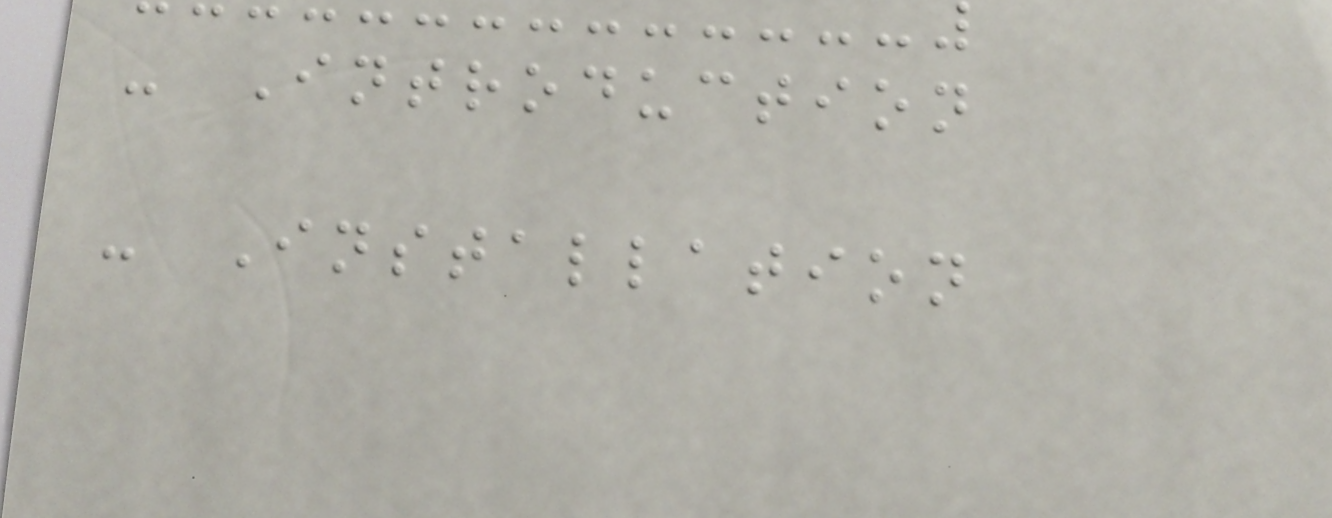- Introduction
- Installation
